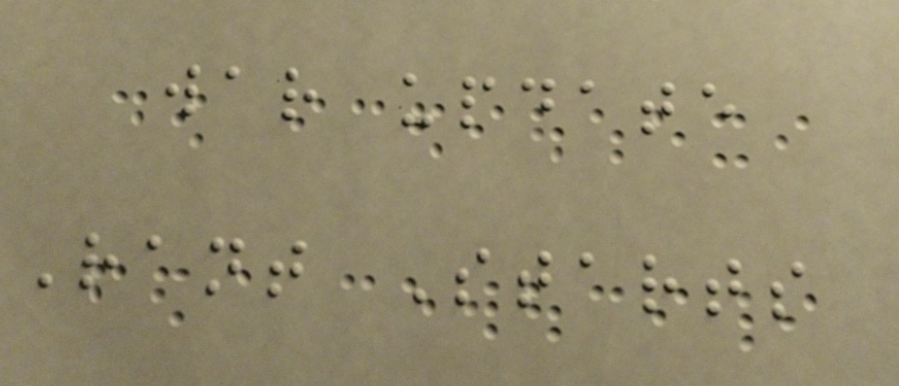war update
Rant Starts
